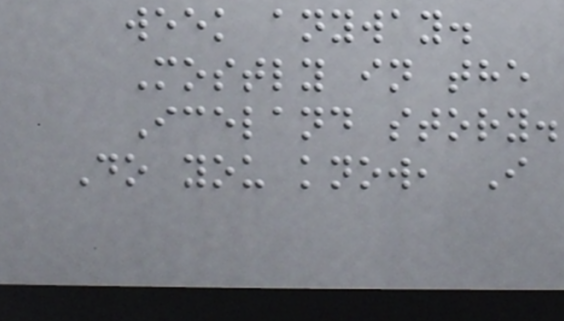week anyway.
Mostly in the
Iceland story.
Do you know, I
